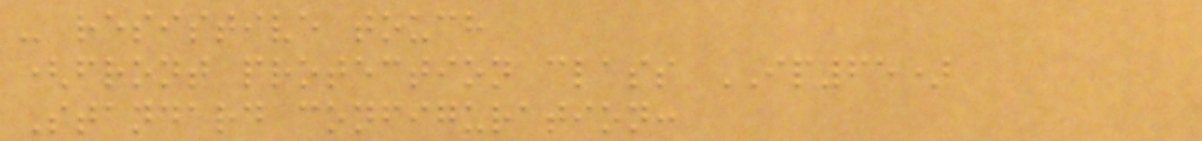- resistive touch
(front protection class IP65)
Standard configuration:
